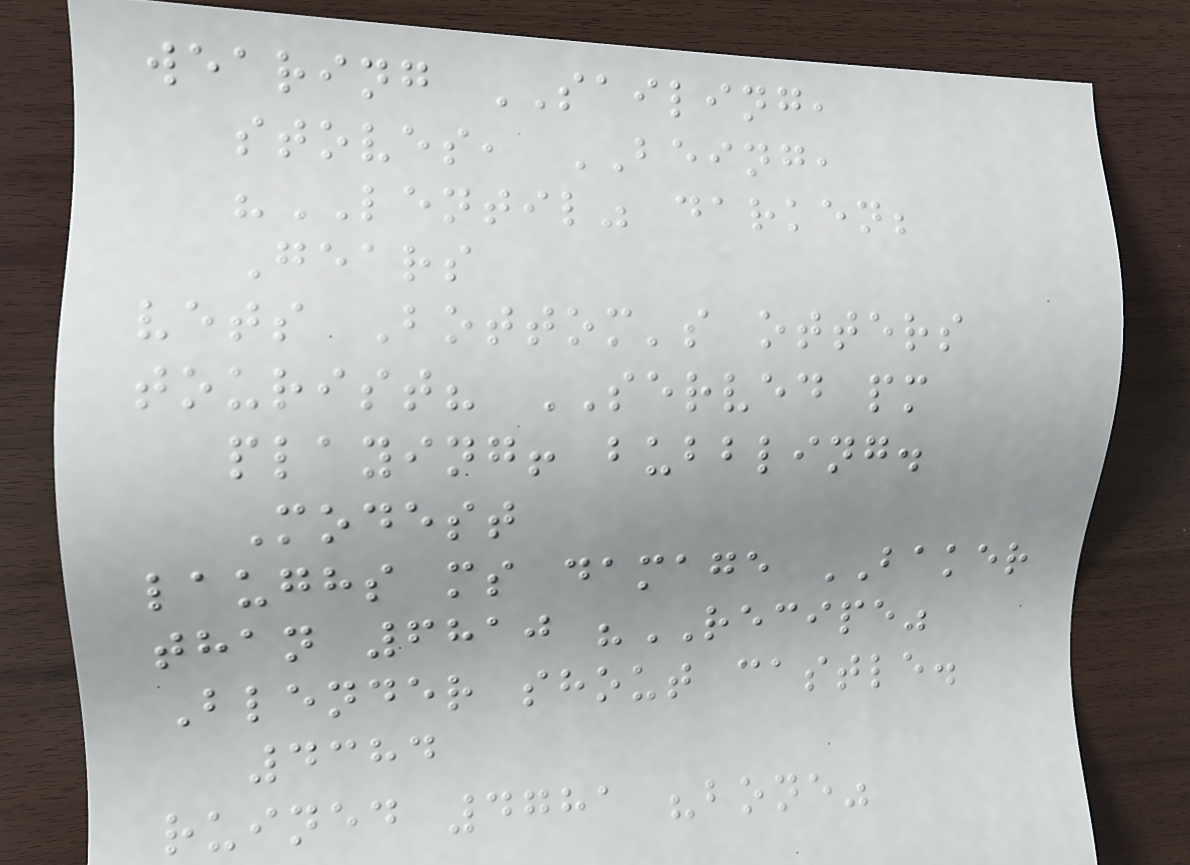wearing SAILING,
stoves, BEING,
"LENTIL" darken;
Gears
vets Bottom's otters
tourist? SERVED pm
playing! bubbling.
Modest
laughs ms damage BAKER
than 6810 "RECIPE"
Blender shout castle.
4384
ruined 4781 "bone"
